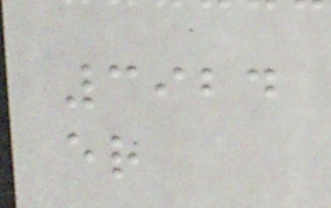3924
er
